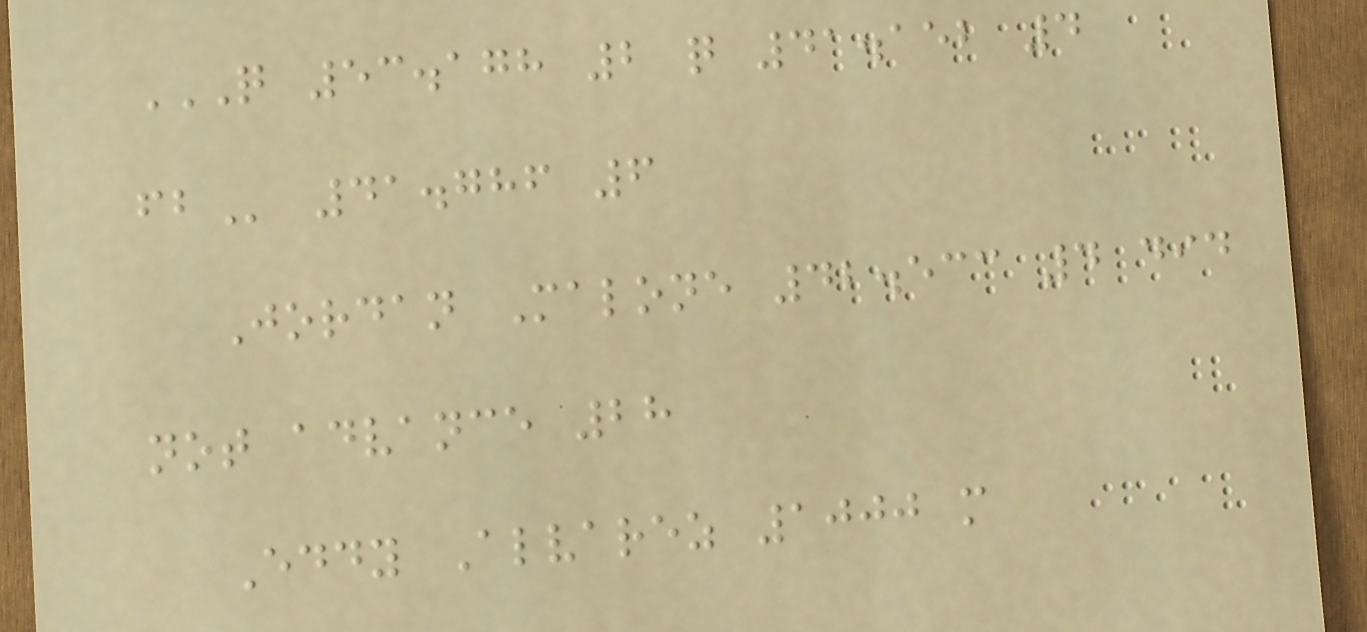Q 53.178 2 Q 41.152 4
FB 41.786 6
Jordan Malone 42.533 4 did
not advance 28
Eddy Alvarez 1000 m
